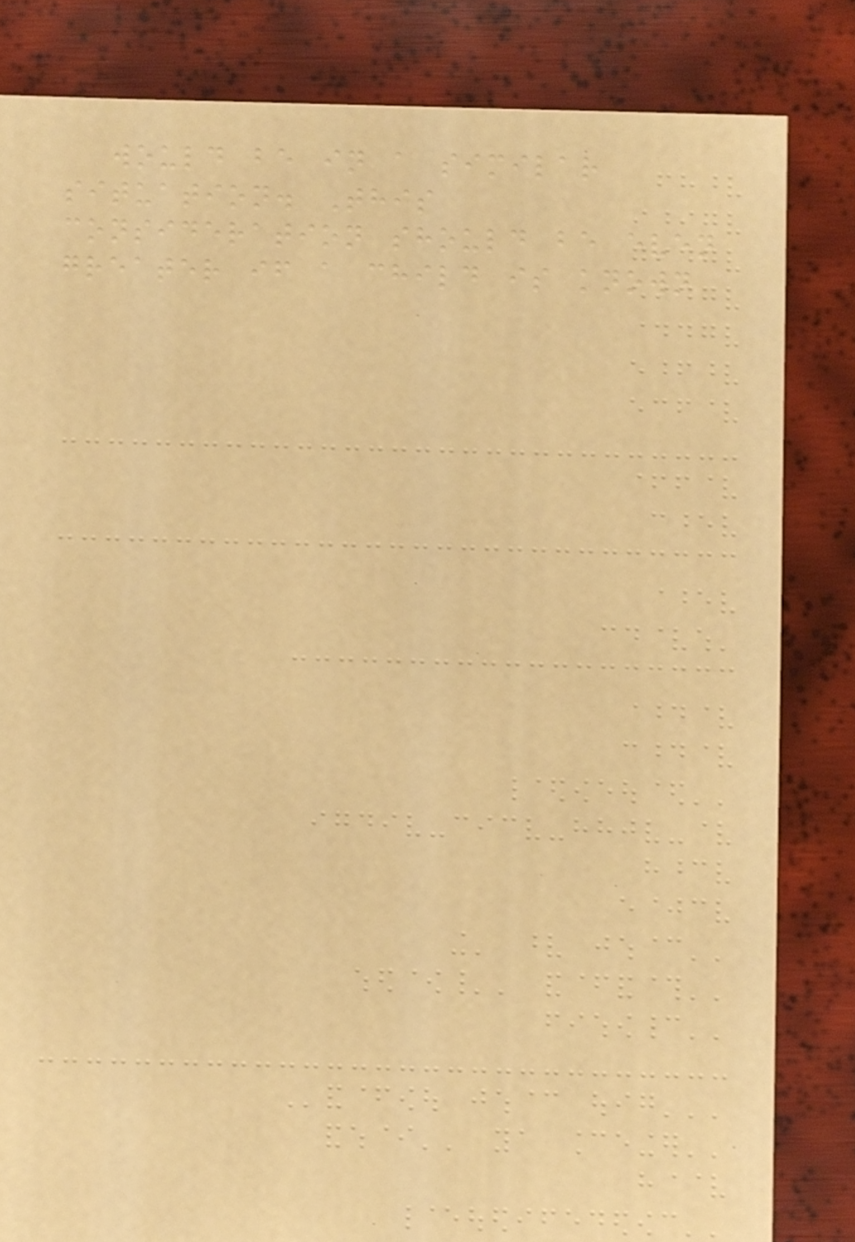would be in a similar
situation. This
consideration should be even
greater if a child is known
